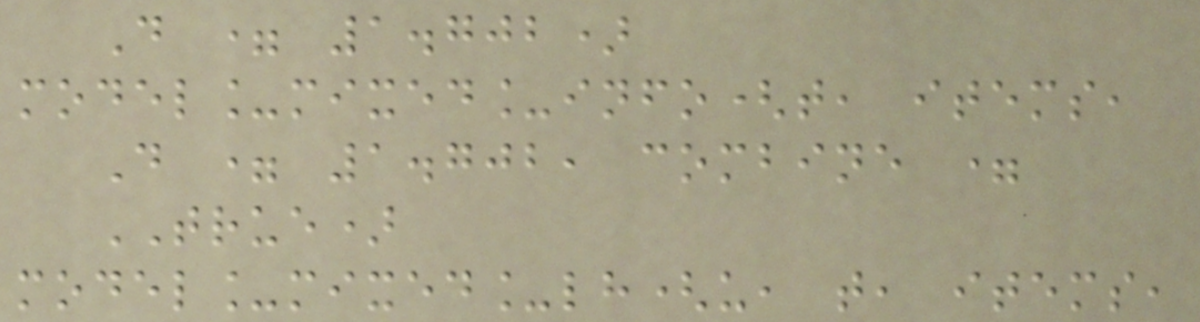D = 1.702)
model_mixed_info(t, items,
D = 1.702, combine =
TRUE)
model_mixed_lh(u, t, items,
